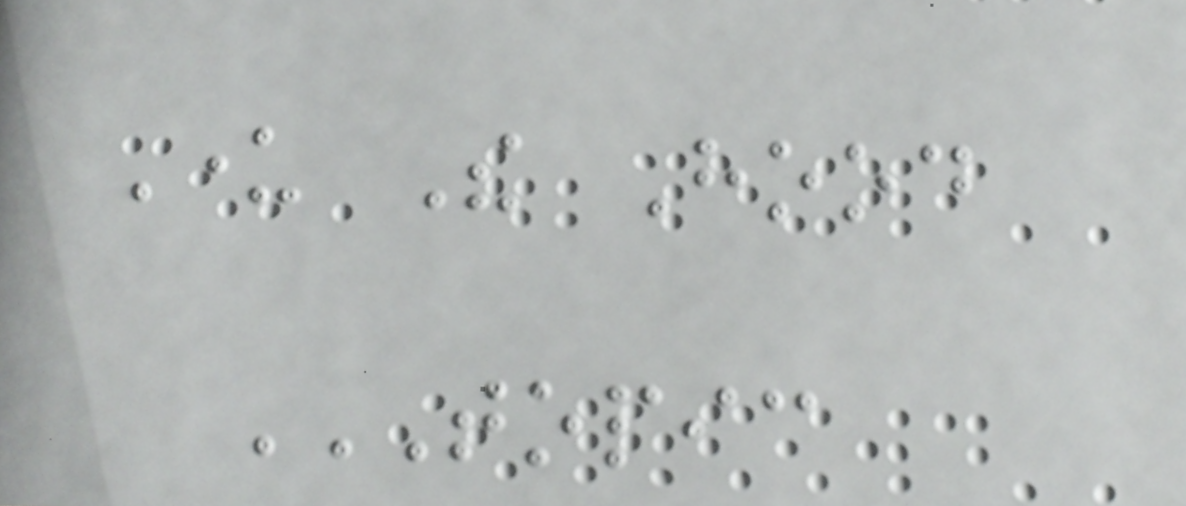Under The Hood
TOPIC
